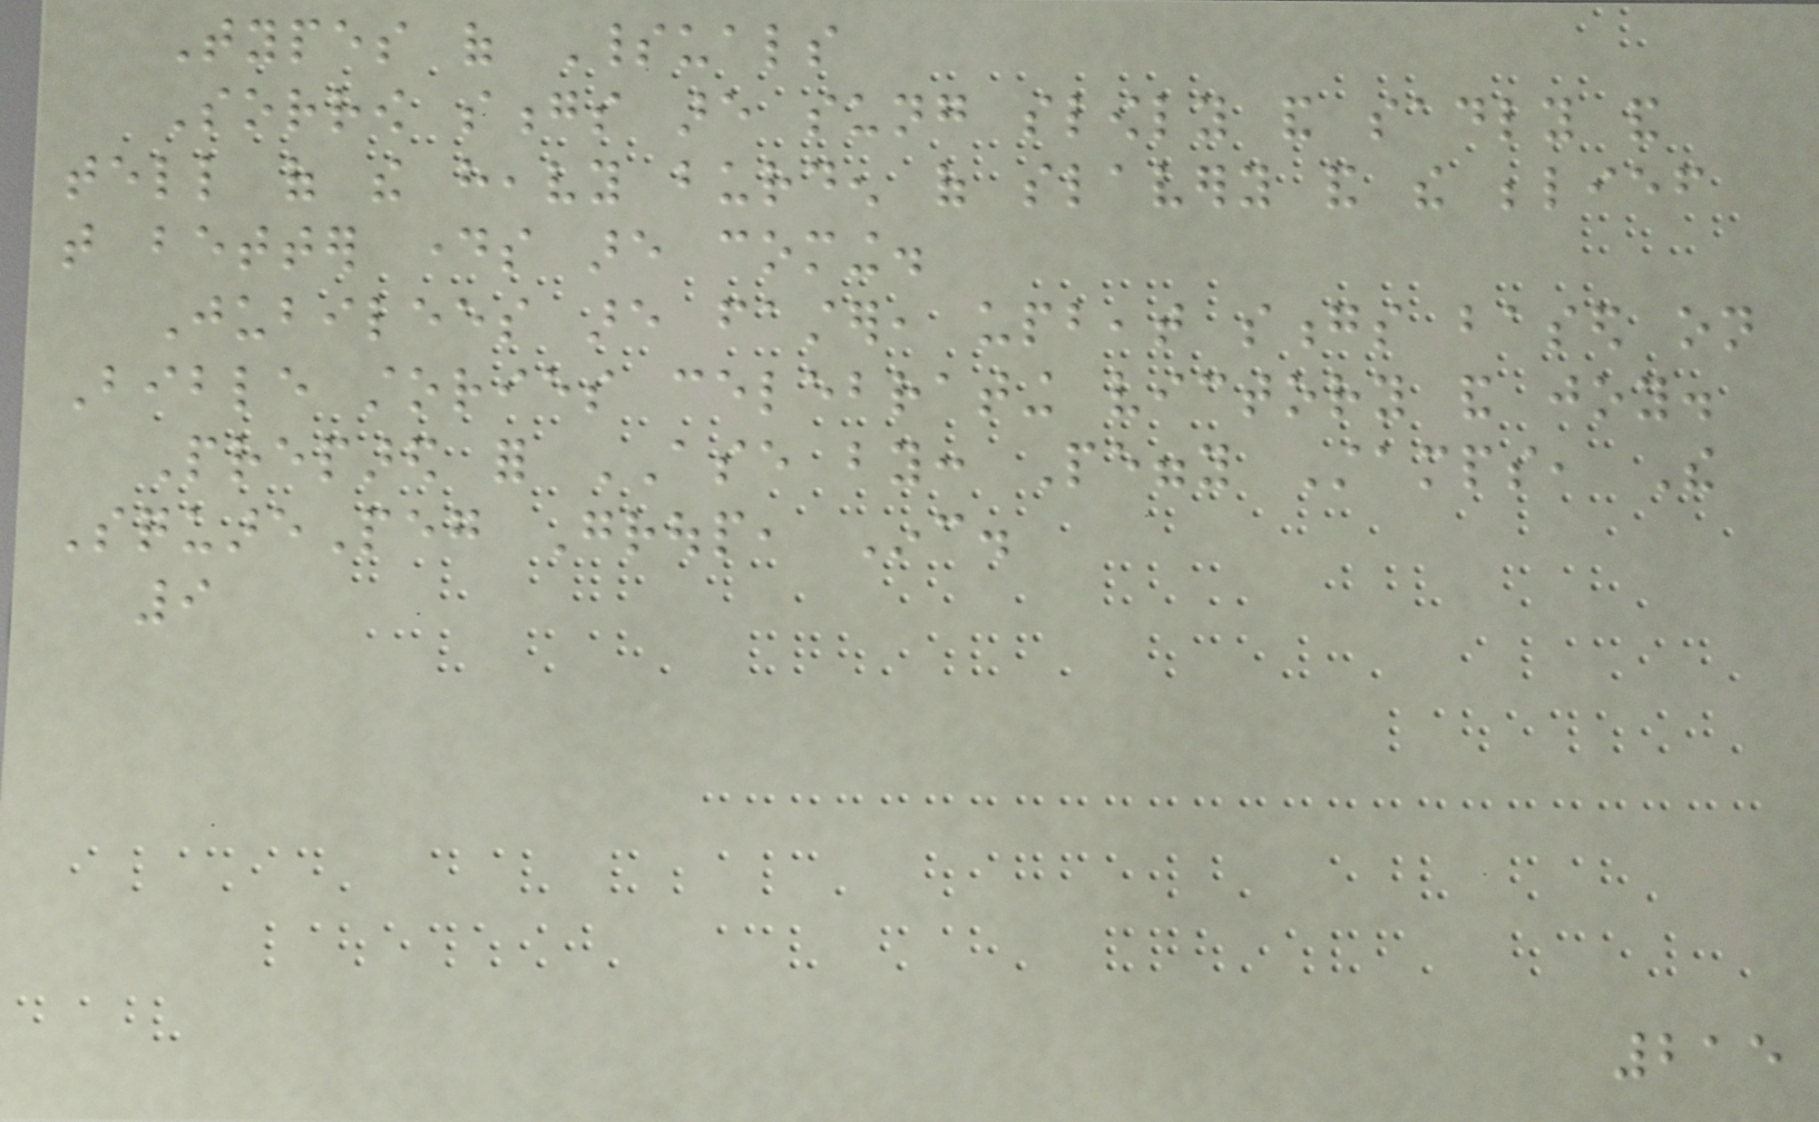Types of Spirituals
Sorrow songs are sung slowly and sadly and
tell of the heavy burden of slavery and the belief
that better days are coming.
Jubilees are faster, upbeat songs based on
Bible stories celebrating victory and joy.
Prepared for ASE by: Peggy Stamps, The
SquarePeg Group, Inc.
9
215
